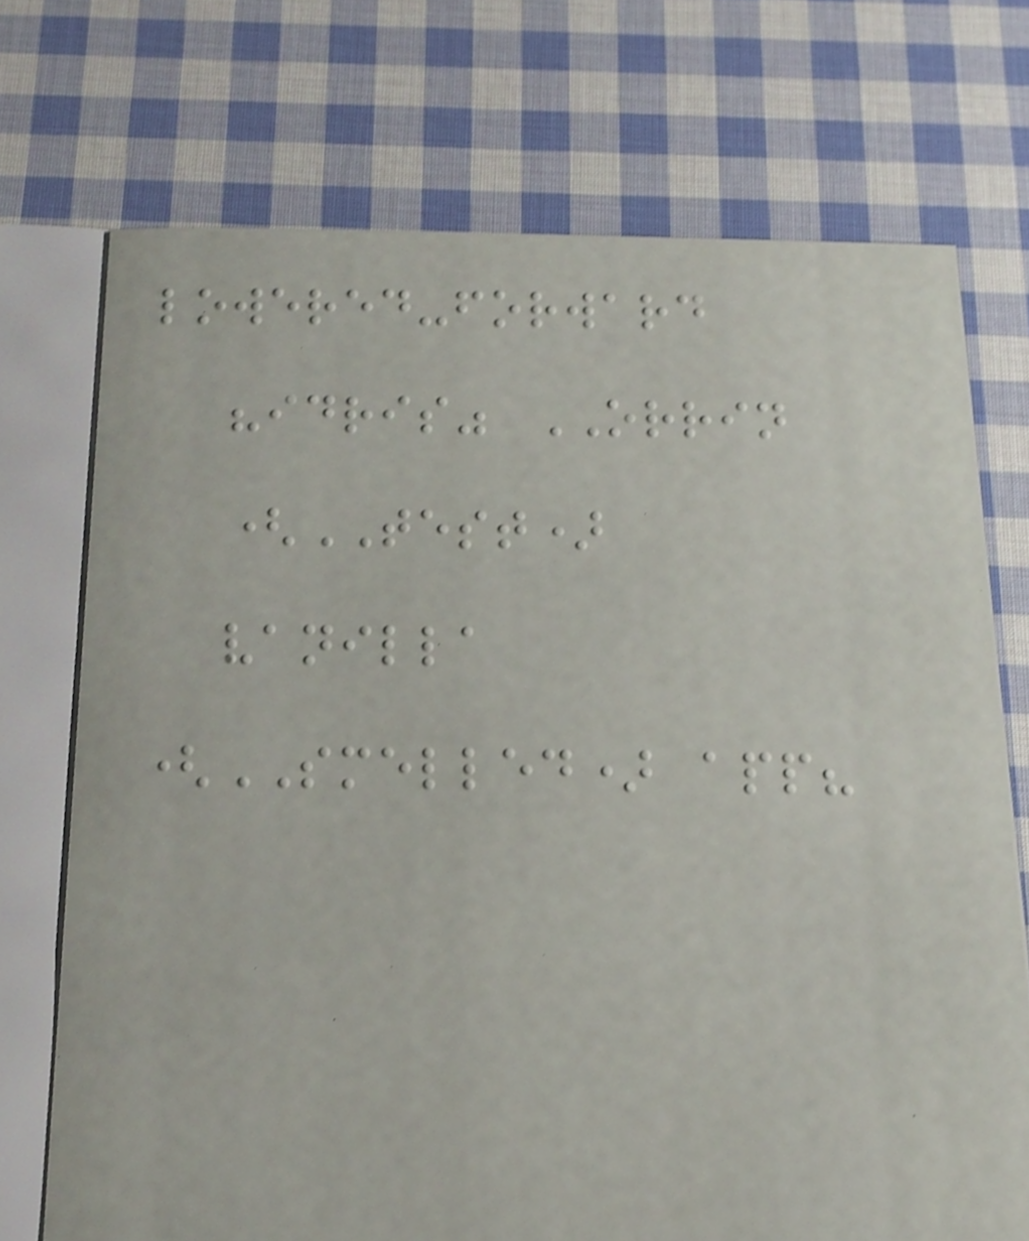lowered-forward
"idris" ORRIN
(TEST)
vanilla
(SMELLED) app?
